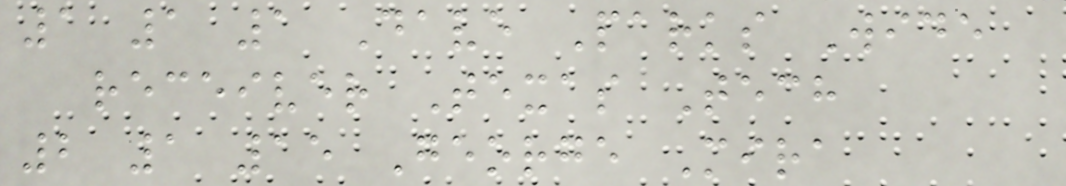1 1 1 Dave Parks Wide
receiver Texas Tech
2 1 15 George Mira
